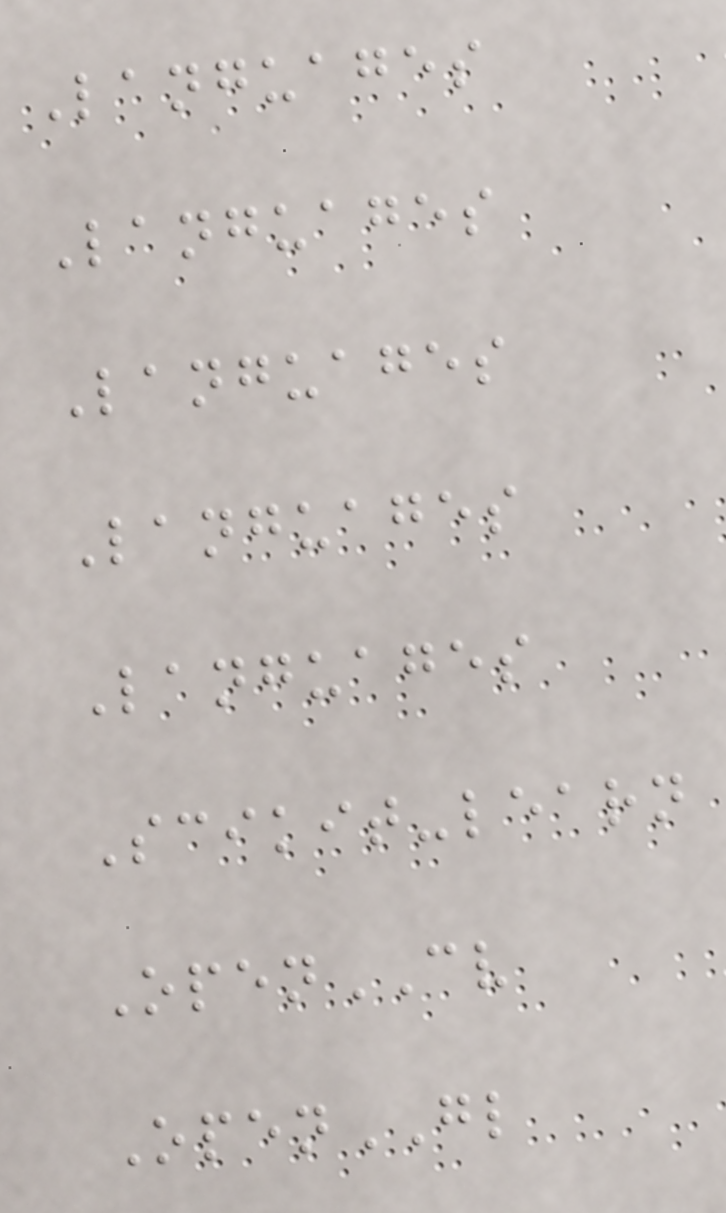Languages
Languages
Languages
Languages
Languages
Scikit-learn
OpenCV
OpenGL
